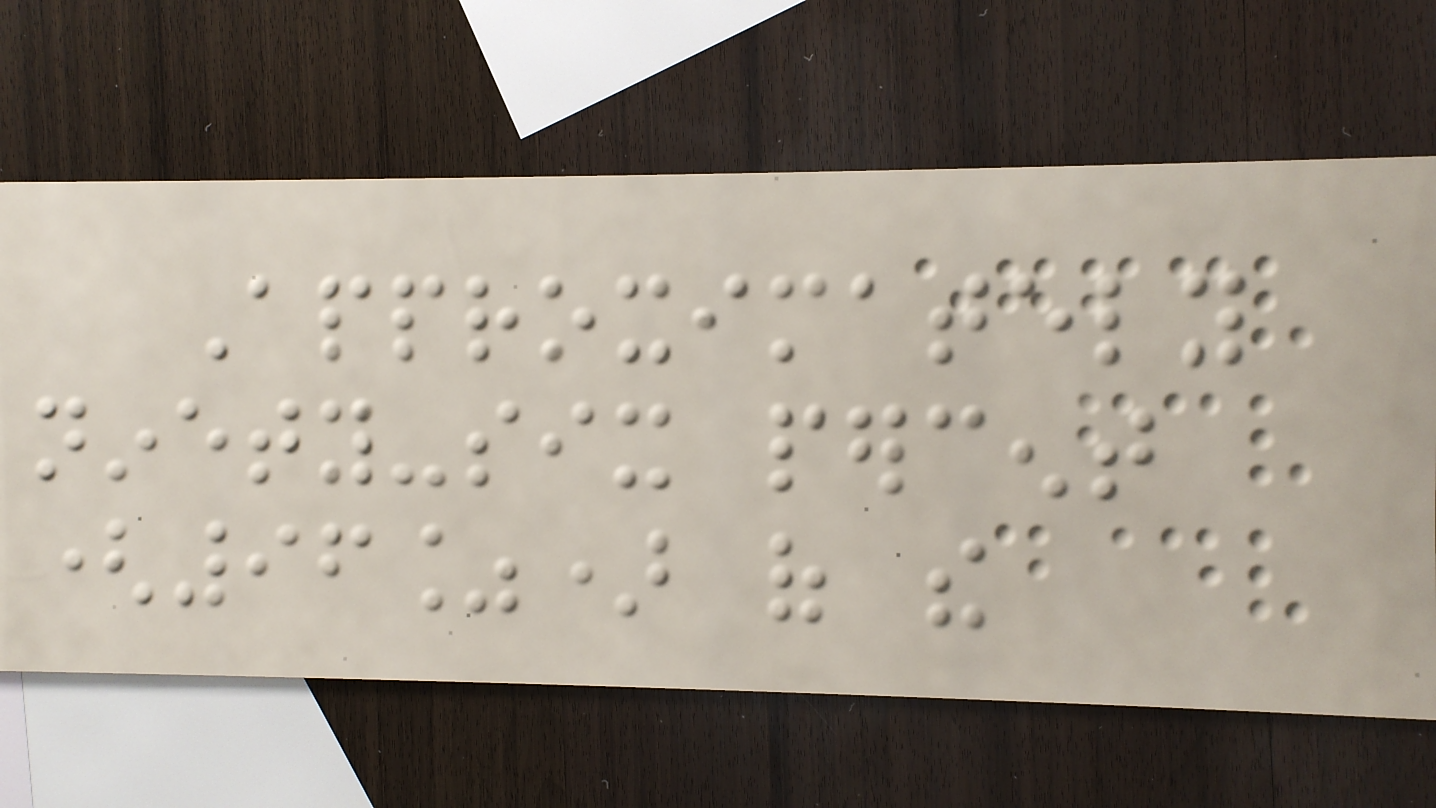Approximately
ninety-six percent
(96%) of the
